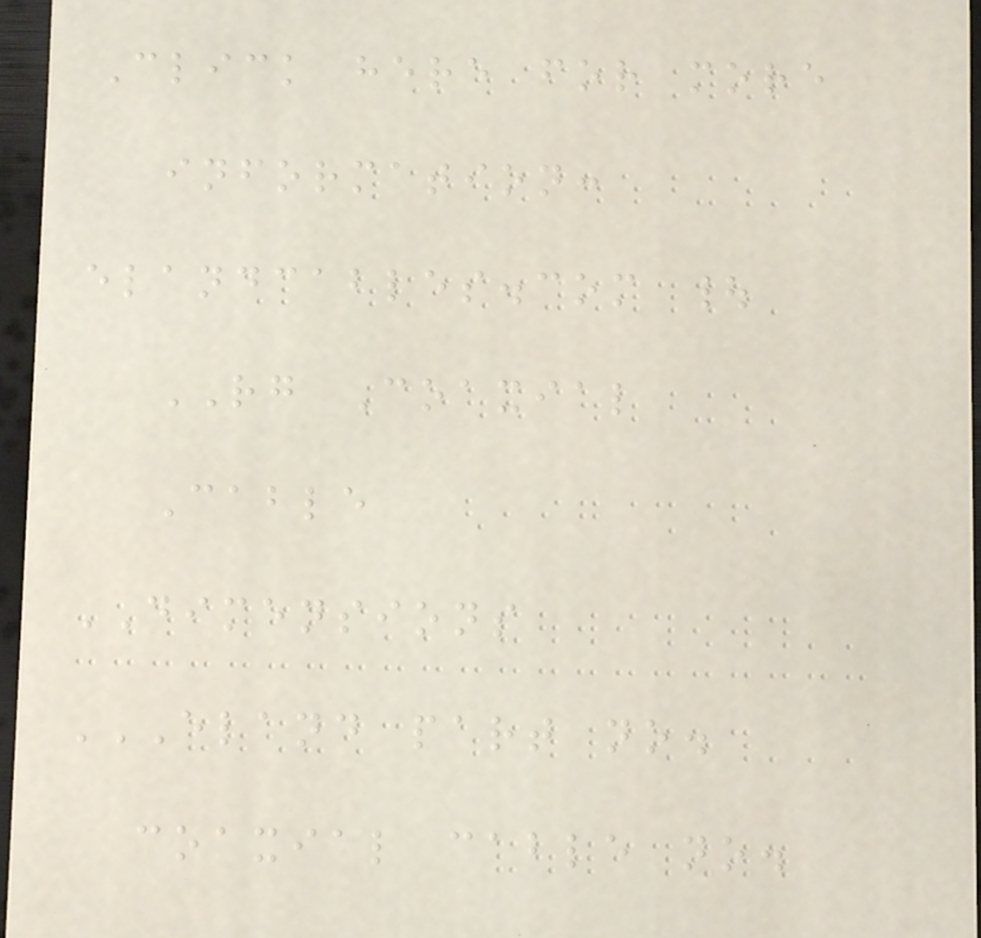Click here for more
information:
elandcables.com |
RG Coaxial
Cable
DIMENSIONS
ELAND PART NO.
COAXIAL CABLE NO.
